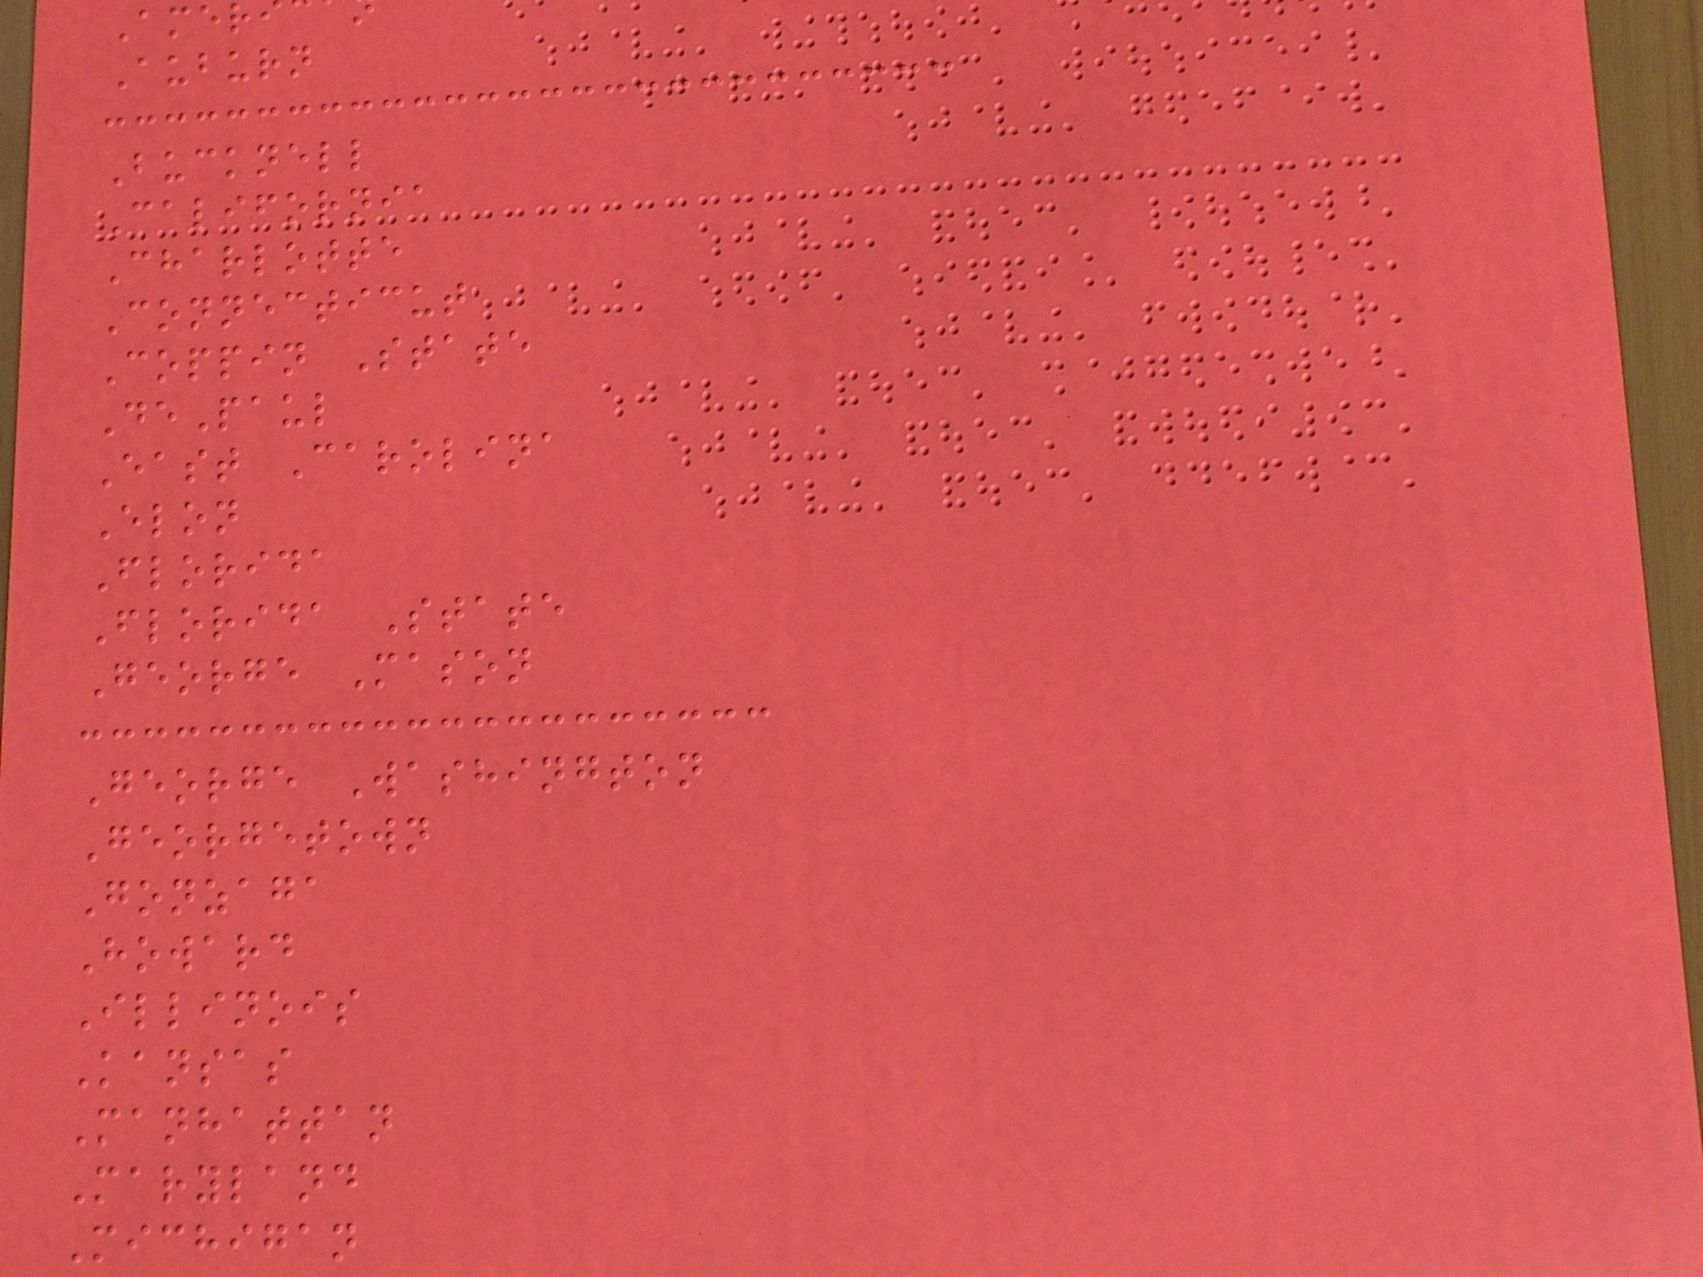Amer
Auburn
Bucknell
California
Charlotte
Connecticut
Coppin State
DePaul
East Carolina
Elon
Florida
Florida State
George Mason
George Washington
Georgetown
Gonzaga
Howard
Illinois
Kansas
Manhattan
Maryland
Michigan
